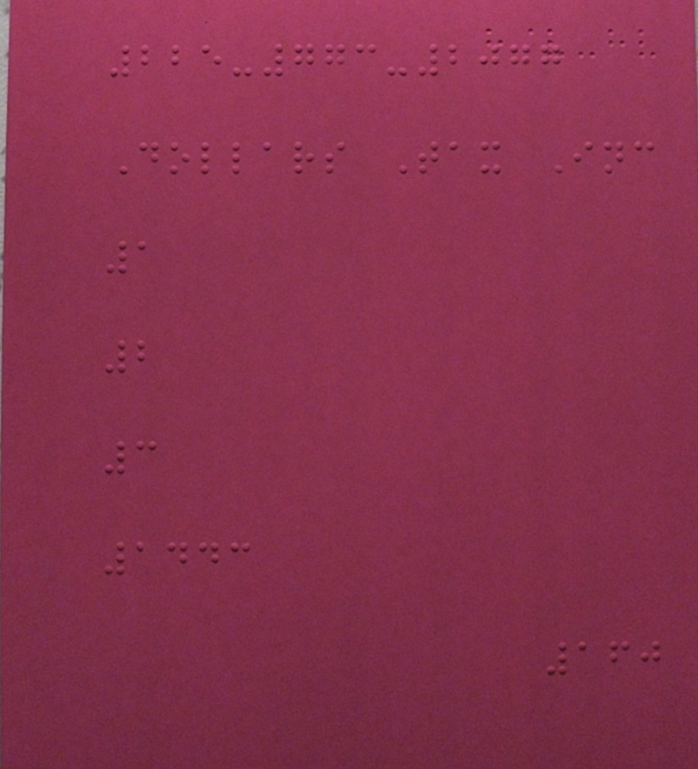225-773-2077
Dollars Tax Inc
1
2
3
1443
160
